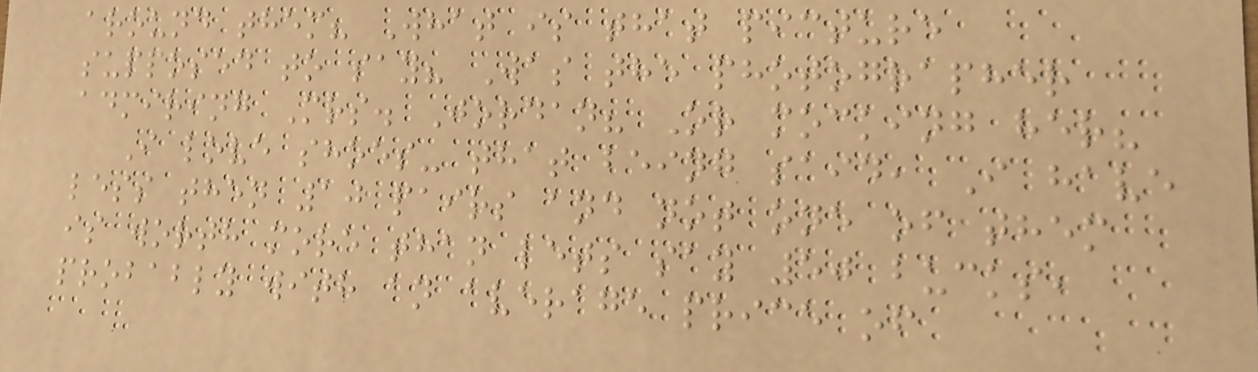around them? What is that picture
supposed to say? Was the photographer
admiring Mrs. Jordan? Or mocking her?
I love shoes- that being said, I have
less then 10 pairs and not one of them
is worth more than lets say 50 bucks,
probably with an average price of
